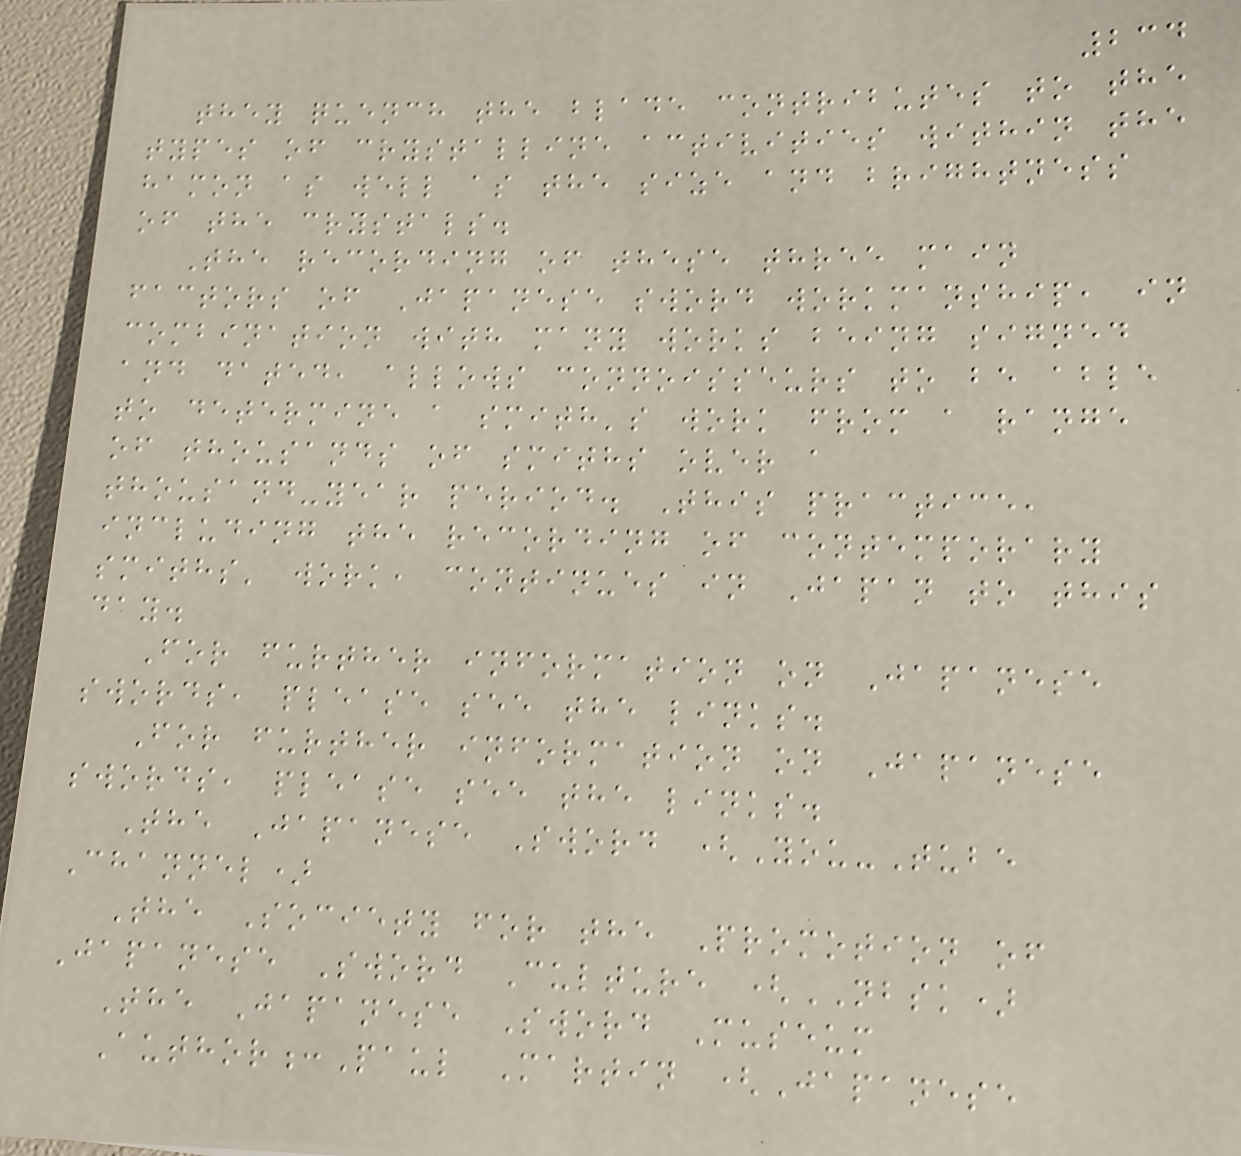234
they quench the blade contributes to the
types of crystalline activities within the
hamon as well as the size and brightness
of the crystals.
The recording of these three main
factors of Japanese sword workmanship, in
combination with many works being signed
and dated, allows connoisseurs to be able
to determine a smith's work from a range
of thousands of smiths over a
thousand-year period. This practice,
including the recording of contemporary
smiths' work, continues in Japan to this
day.
For further information on Japanese
swords, please see the links.
For further information on Japanese
swords, please see the links.
The Japanese Sword (You-Tube
Channel)
The Society for the Promotion of
Japanese Sword Culture (NBSK)
The Japanese Sword Museum
Author:Paul Martin (Japanese
